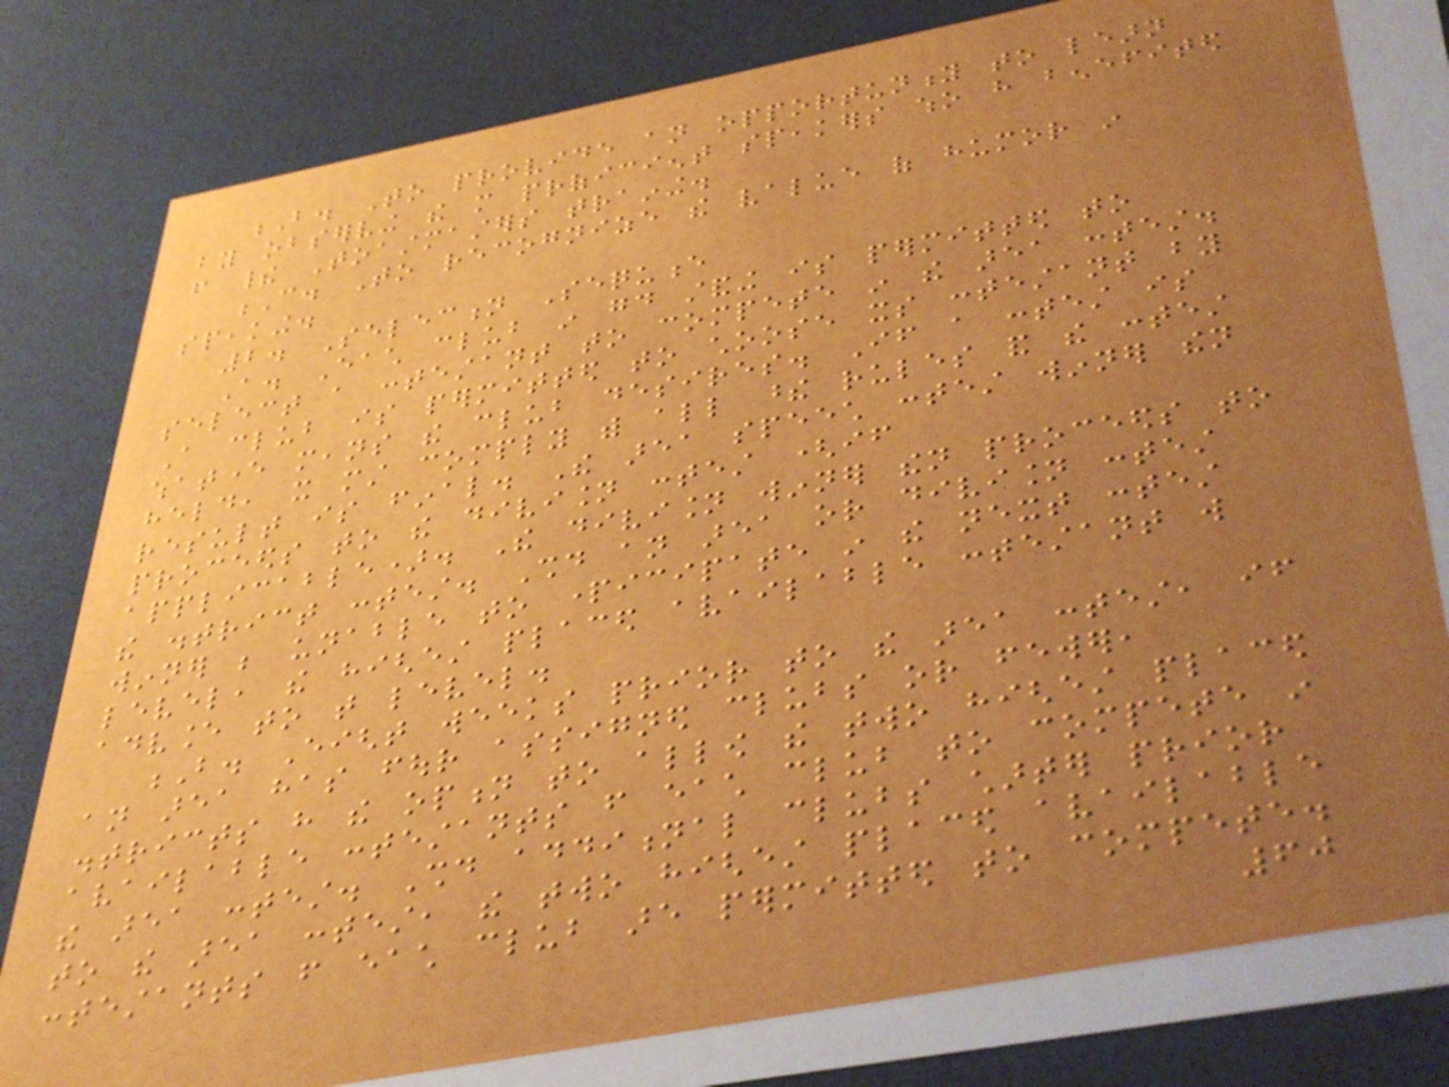B. To provide an opportunity to learn
by observing the more proficient speakers who have benefited
from their Toastmasters training.
C. To recognize the value of humor in
speaking.
2. Selection Sequence
A. Each club in good standing is permitted to
select a contestant to compete in the area contest.
A club is permitted to choose its contestant by
whatever means the club desires. If a contest is
held, it must comply with all these rules and the contest
result is final. The area speech contest winner then
proceeds to the division contest (if
applicable). The division winner then proceeds to
the district contest. Should an area or division contest
winner be unable to participate in the next contest
level, the highest placed available contestant will
advance to that level.
B. Eight weeks prior to the area contest, if
an area has four assigned clubs or fewer,
districts have the option to allow the two highest placed
available contestants from each club to compete in
the area contest. Should additional clubs charter prior
to the area contest, the two highest placed available
contestants from each club are permitted to compete.
60
